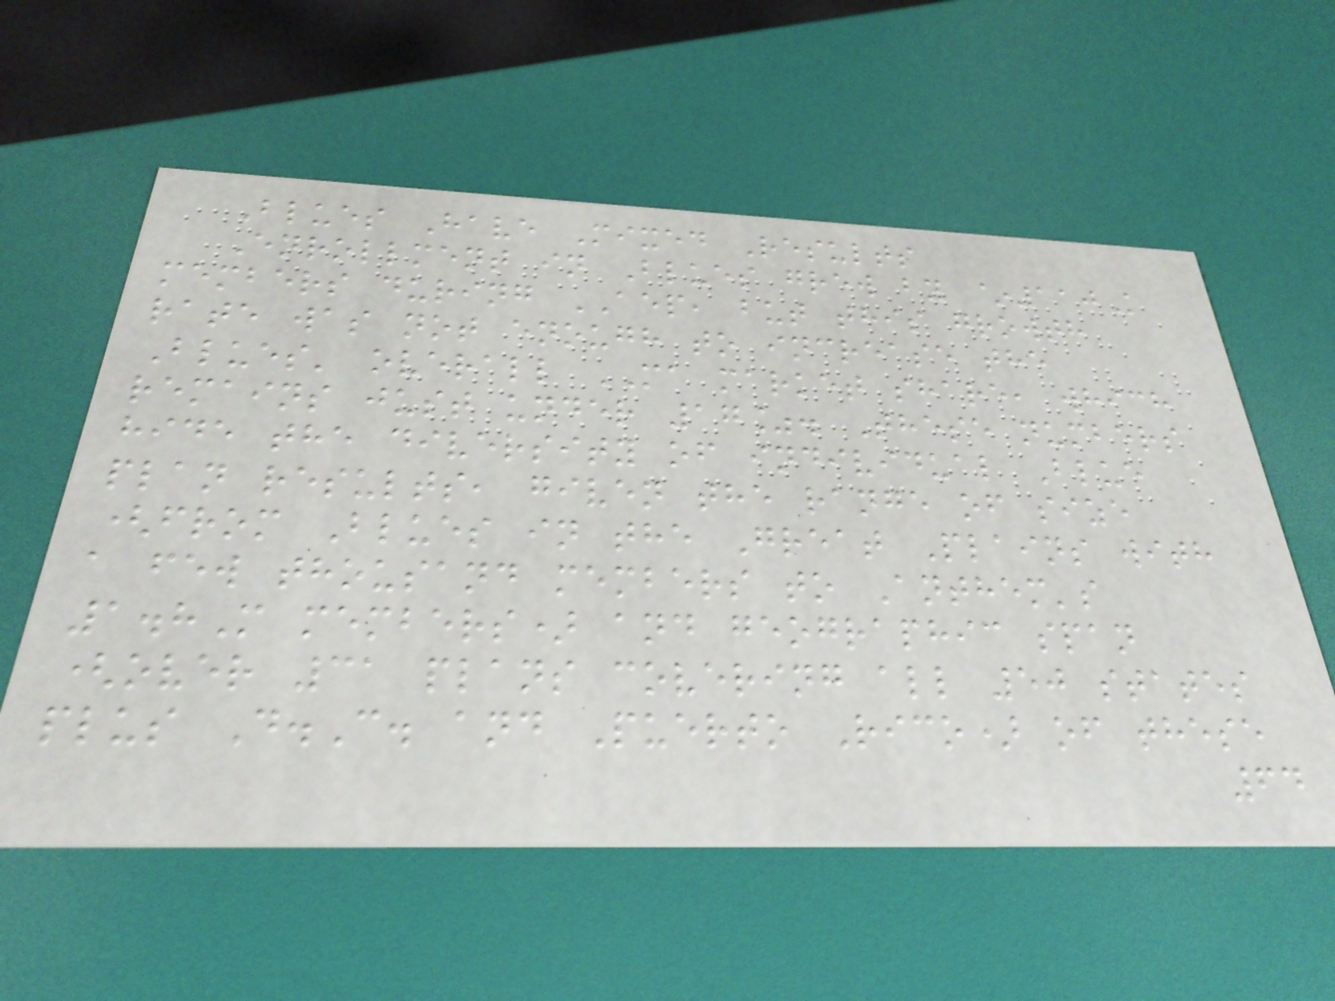Blues Have Mixed Results
Enrollment in Blues grew by ~110K
members during AEP, but this growth
rate was not enough to increase the
Blues' overall MA market share, which
remains just under 17%. These numbers
hide the diversity of individual Blue
plan results, given the range of size
(from Blues in the Great Plains with
a few thousand members to Anthem's
1.8M members) and geographic span
(over 31 plans covering all 50 states
plus D.C. and Puerto Rico) of these
64
